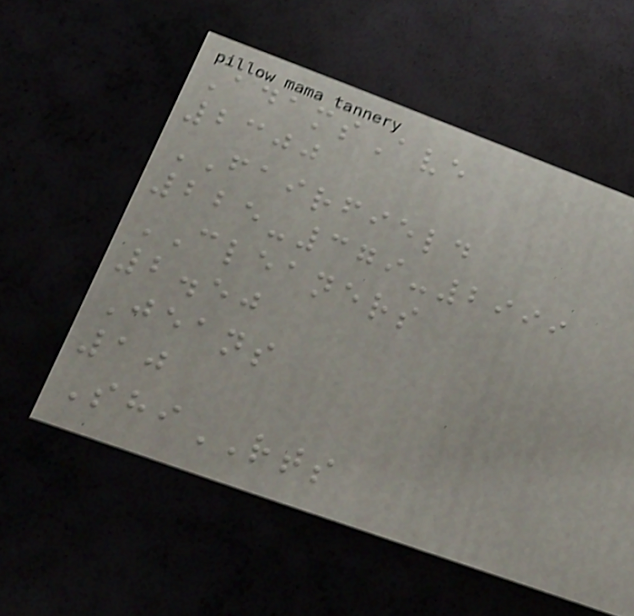AdamsAve
2300
FAIRFIELD
225-379-2999
CLEANERS
2.50
Jeans
10
ShiRTS
